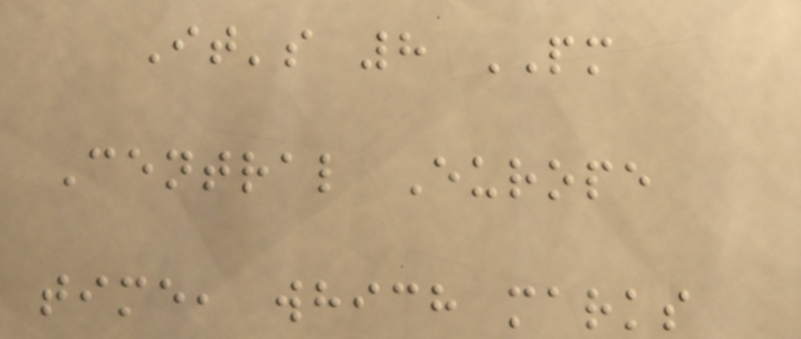It's 8 PM
Central Europe
time, which marks
